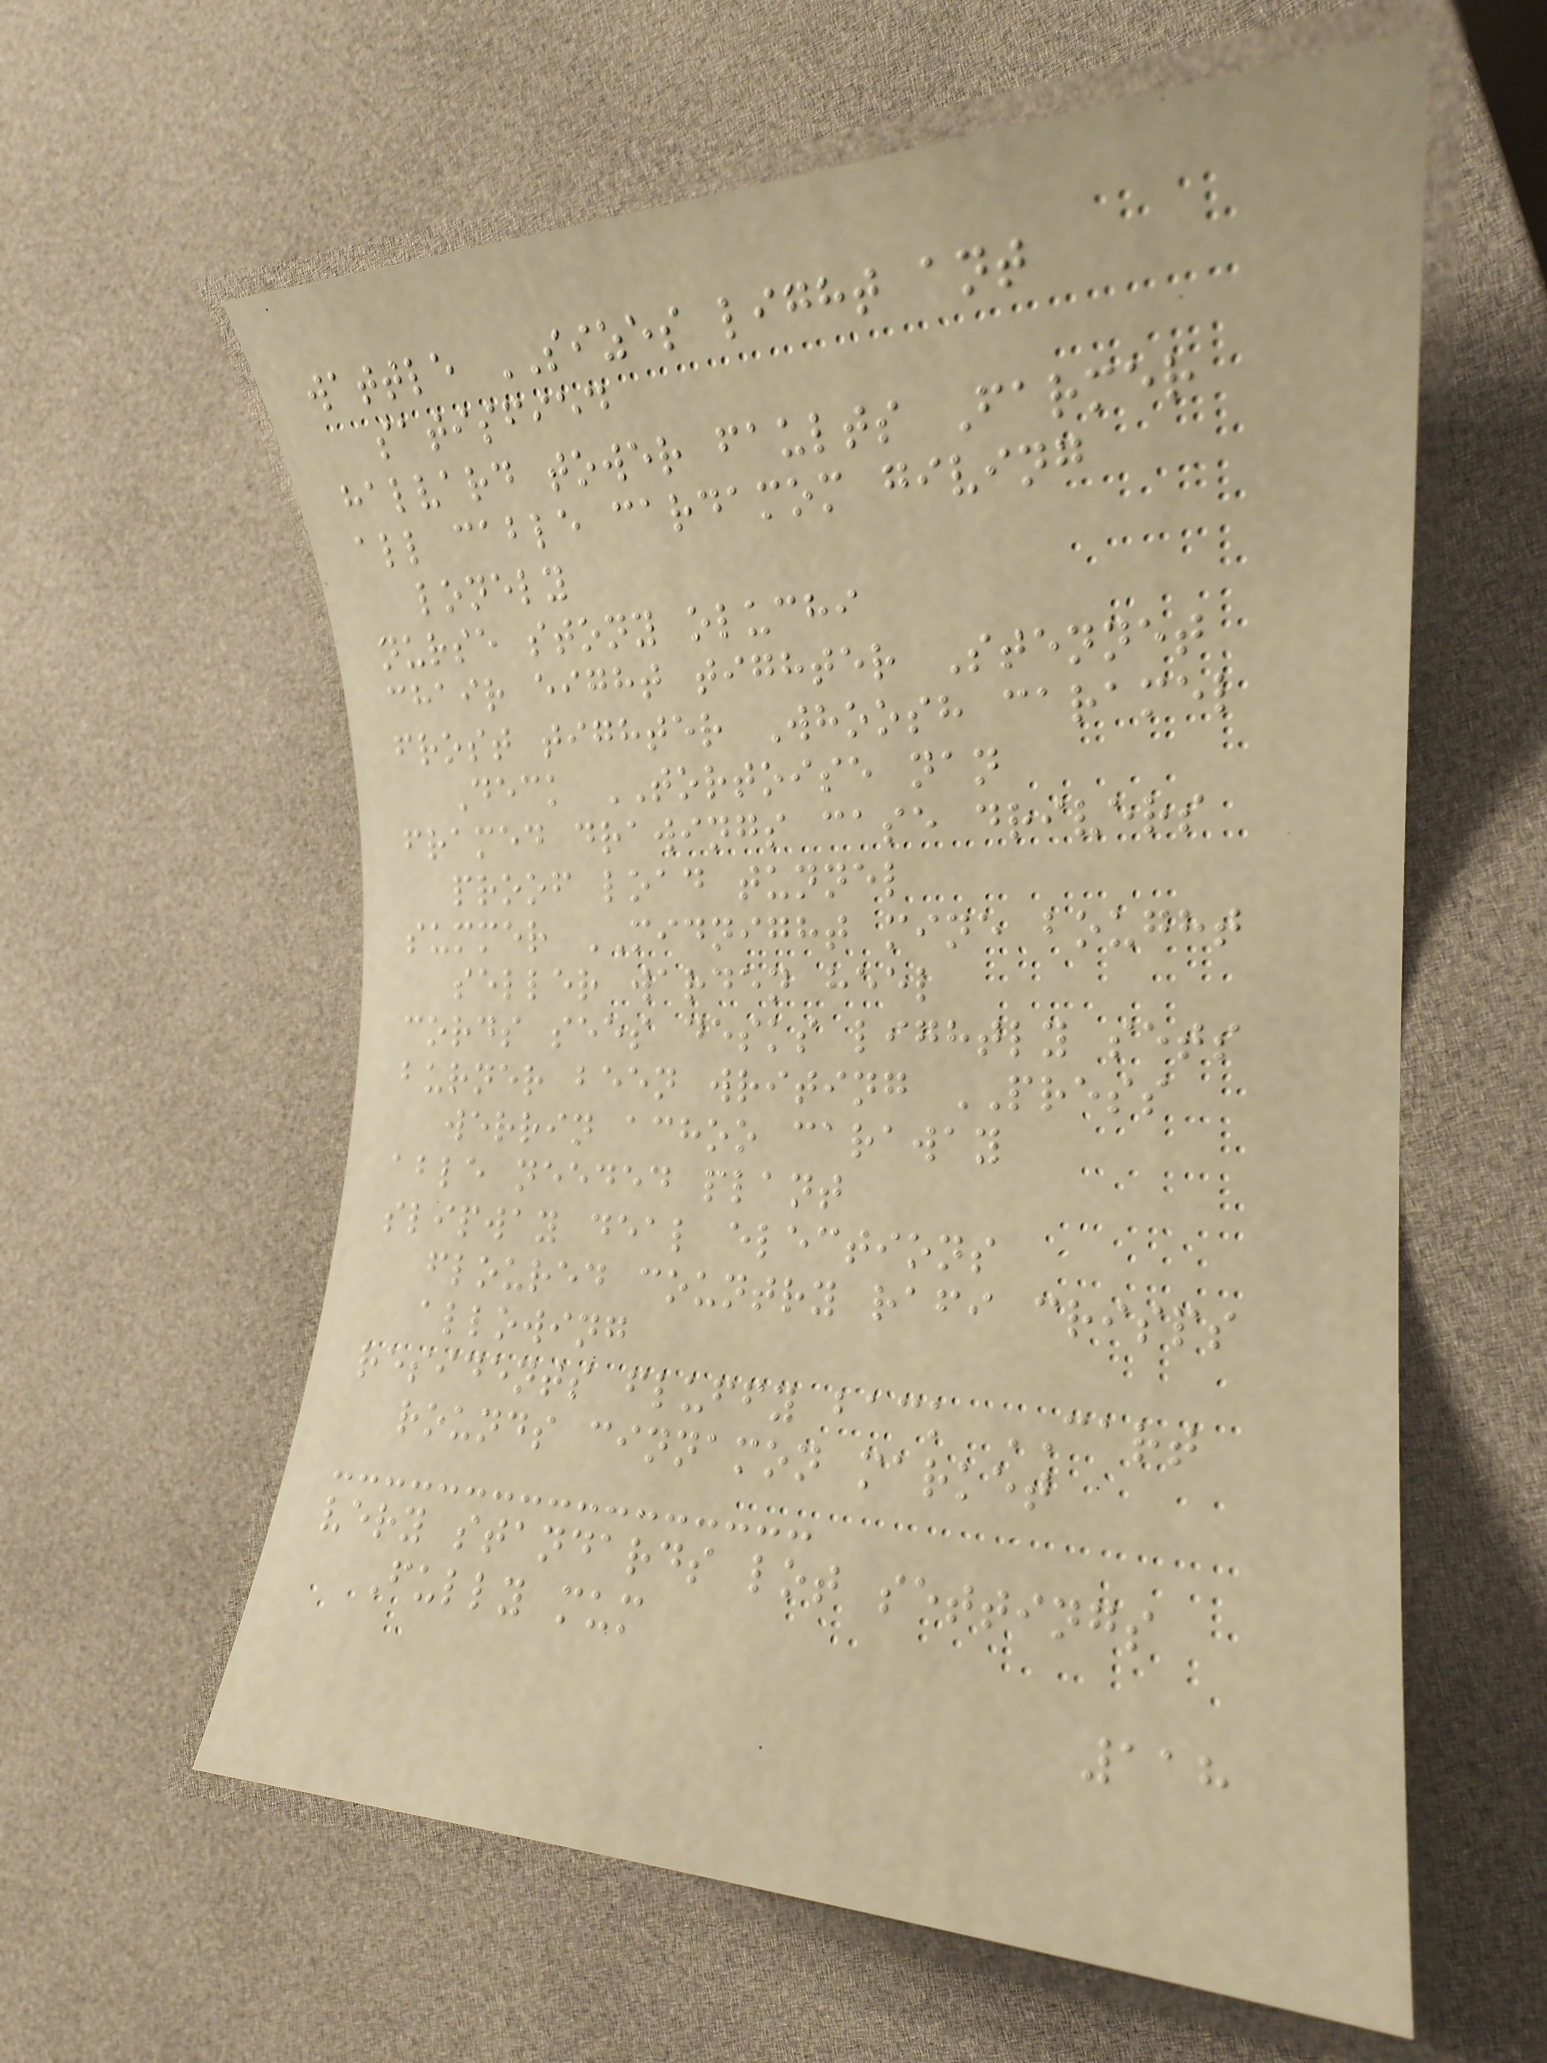wattle SIZES light ant
satisfied
halvard tower faults Farmer
all cable cardamom giving
lonely
nurse stony oluchi
chair eight tighter Stennet
frost tighter Whoosh caramel
Deck TORTOISE nan
framed drawings case drivers
proof load tunnel
summer MIDNIGHT mine bought
seller warden heel
cords sees desks lightly sets
burner been writing PRESS
werrin achoo caraway
able needed plant
slipway deal elections
floured country rafi crisps
allowing
residents fluffy back CART
rounds cinnamon market
very standards lot settings
Fully mum
118
